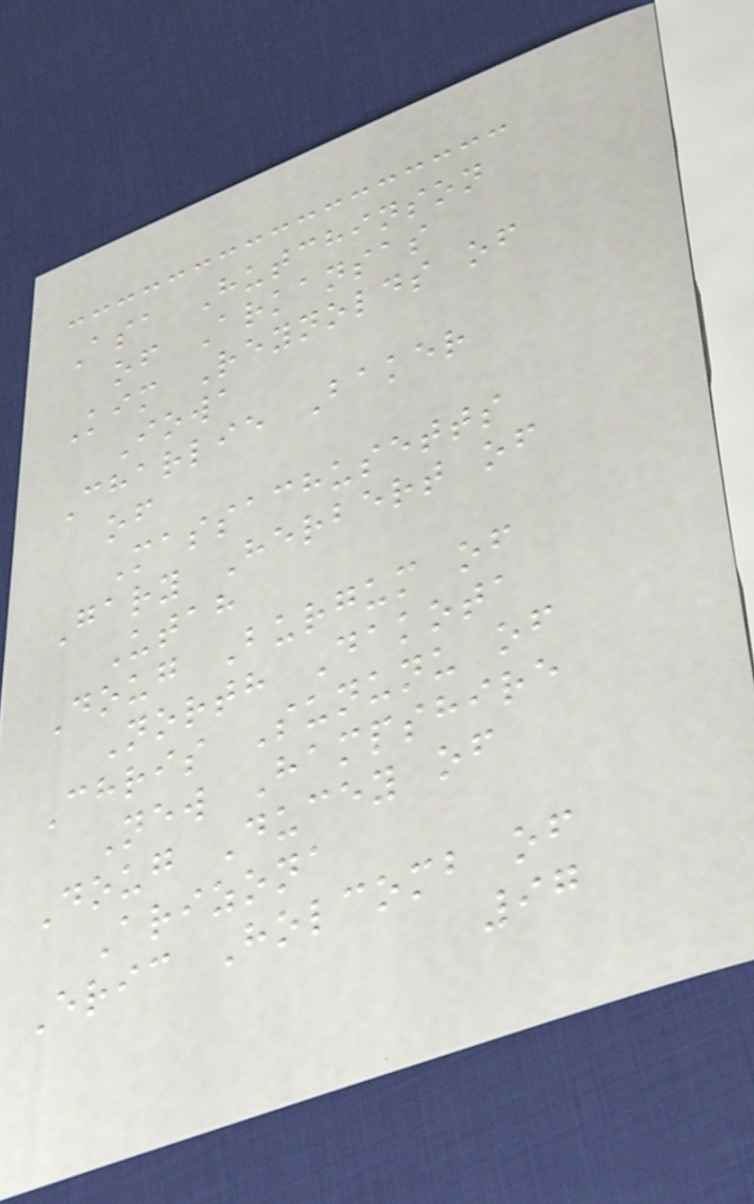Asa Hutchinson
of Arkansas
Kim Reynolds of
Iowa
Charlie Baker
of
Massachusetts
Gary Herbert of
Utah
Doug Burgum of
North Dakota
Chris Sununu of
New Hampshire
Doug Ducey of
Arizona
Eric Holcomb of
97
